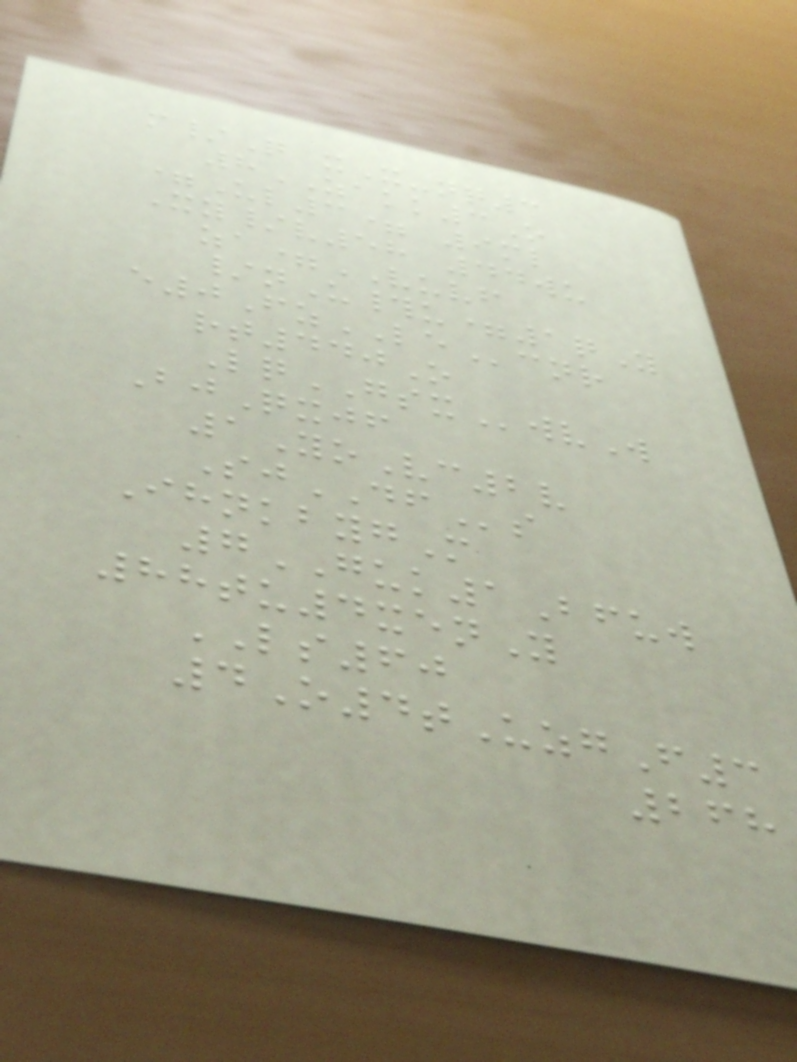m/Q xX-nq3
8ZAKK3O
=Ul3= 9ml
Xy/v58 44wu
za=VUVF
/nU#u=1qY
e0FzLEcnr
rt440O
LqGSXwvW
BjQxjf
1YoVc2v
SjDFs
IhnkbygM
7GUK1Bfuw
88tu4xenY
LS60
4O4tUzgF3
268
